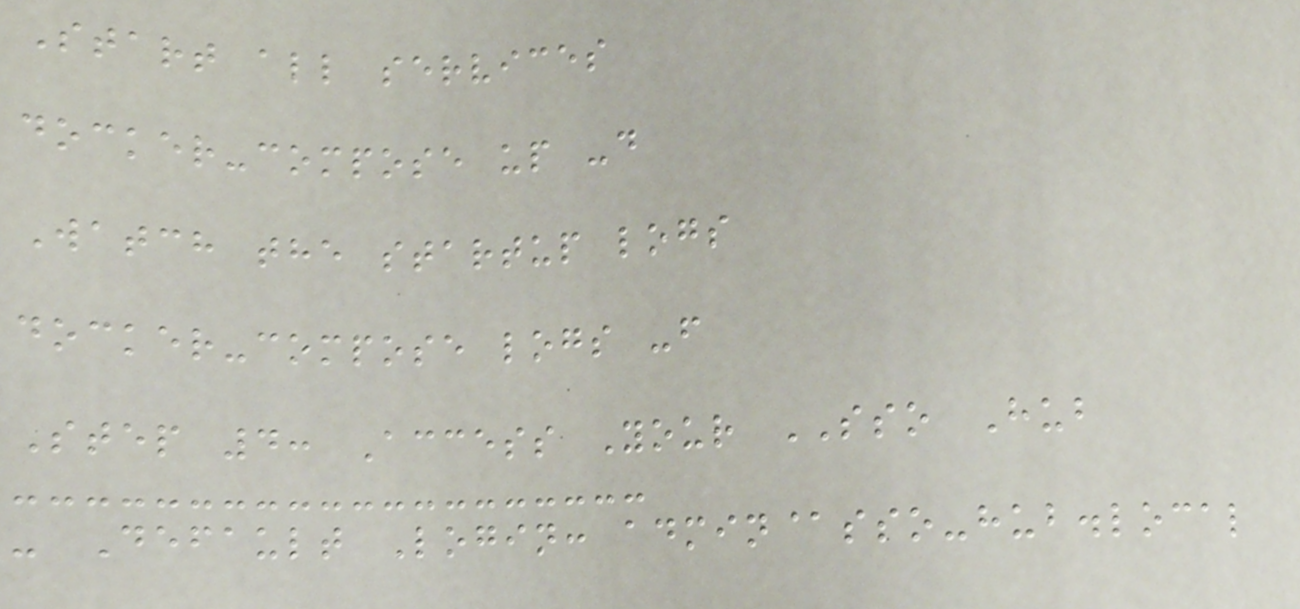Start all services
docker-compose up -d
Watch the startup logs
docker-compose logs -f
Step 4: Access Your SSO Hub
- Default Login: admin@sso-hub.local
